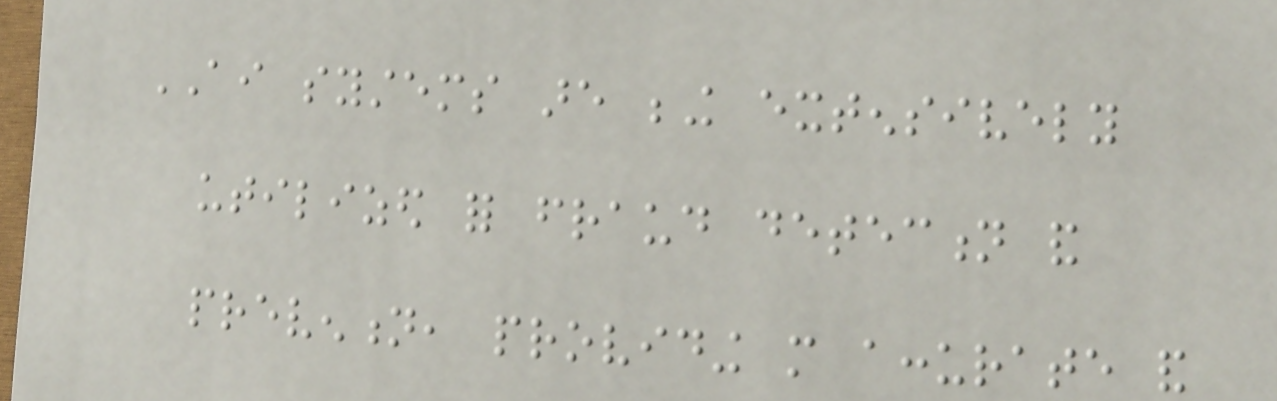AI systems are being extensively
utilized for fraud detection and
prevention, providing more accurate and
